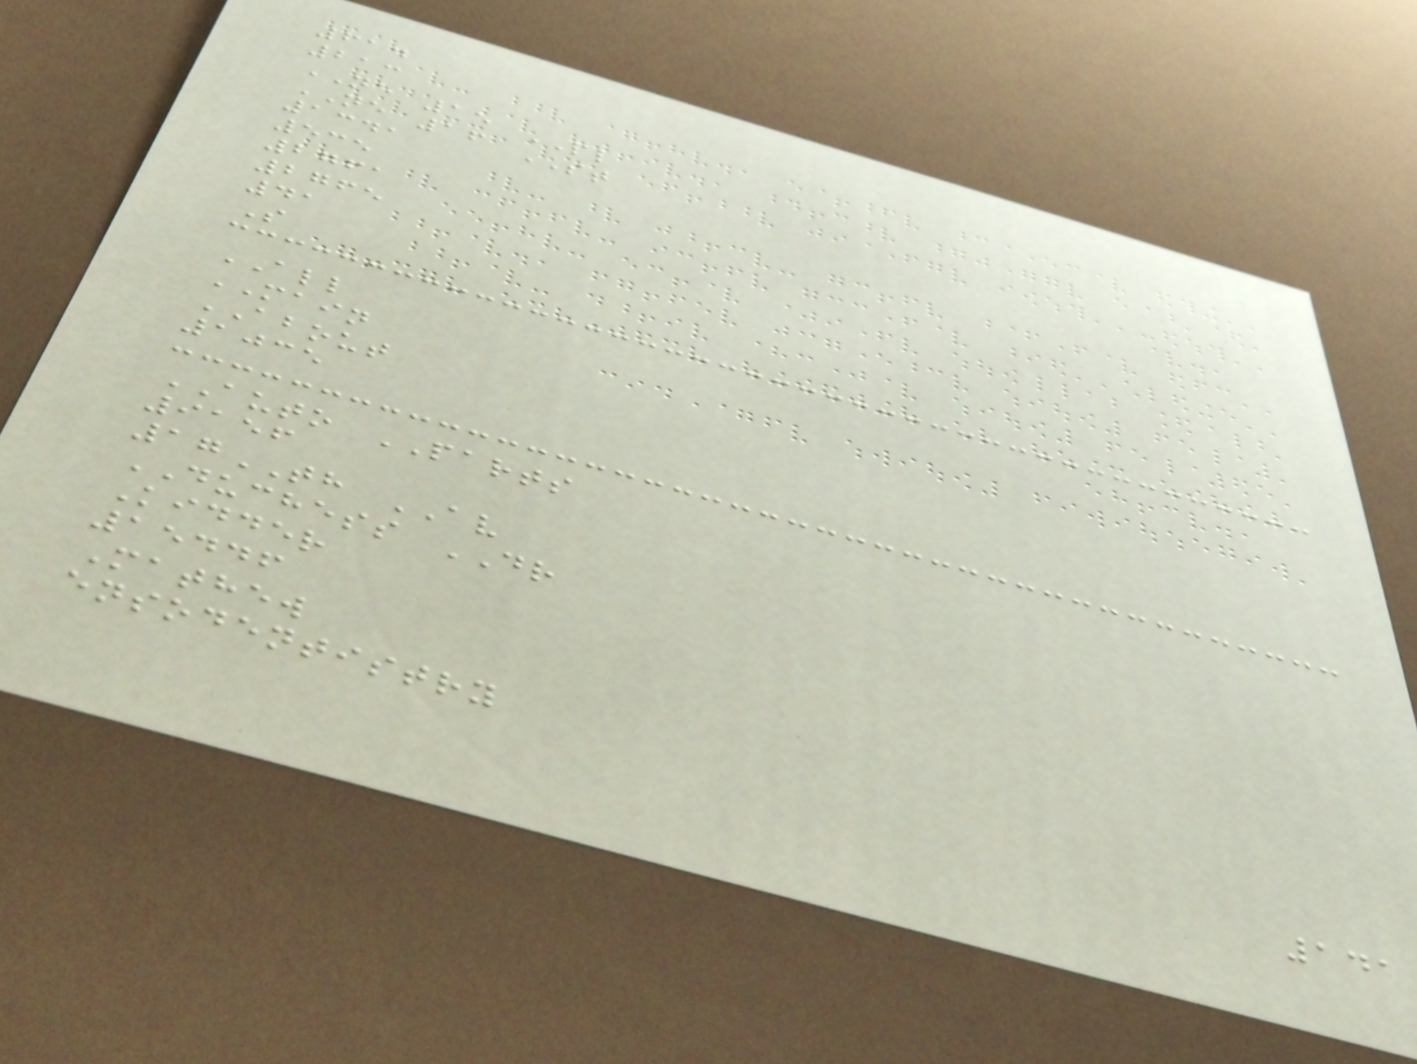614
213
NE 15 PL
NE 16 ST
1341
535
2761
2765
41
S
ALL
MAIN
ABOUT
1035
AUTO PARTS
9156
17TH AV
DUCHESS DR
Kidder
15446
Mathew
ensodentistry
141
